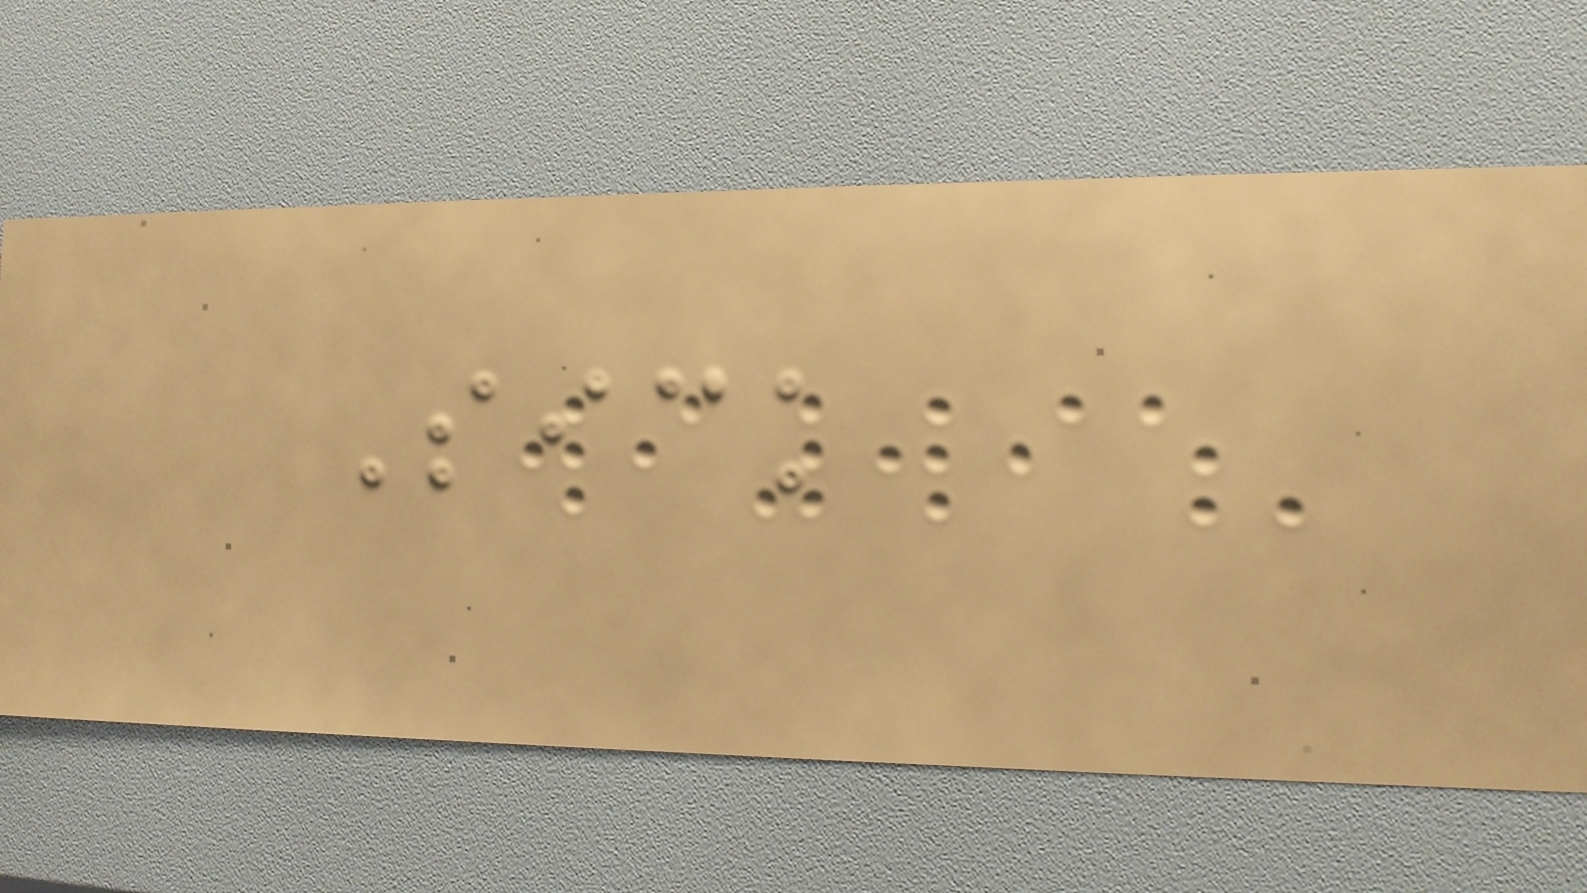Sick
